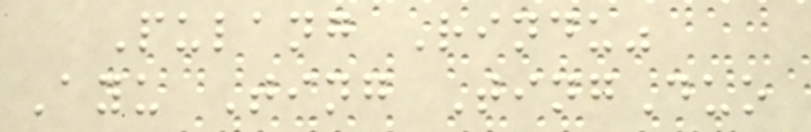Pulang Rindu"
Ayu Ting TingDuo
